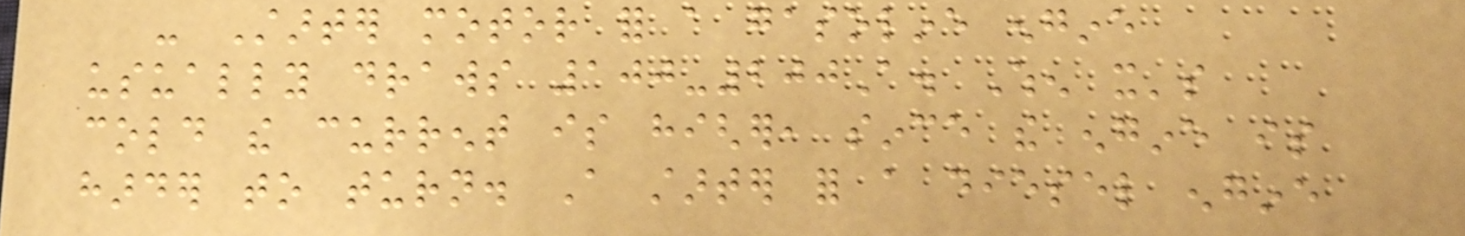- Starter motor for a gasoline engine
usually draws 100-200A. When it's
cold the current is higher, since the engine is
harder to turn. A starter for a diesel engine
